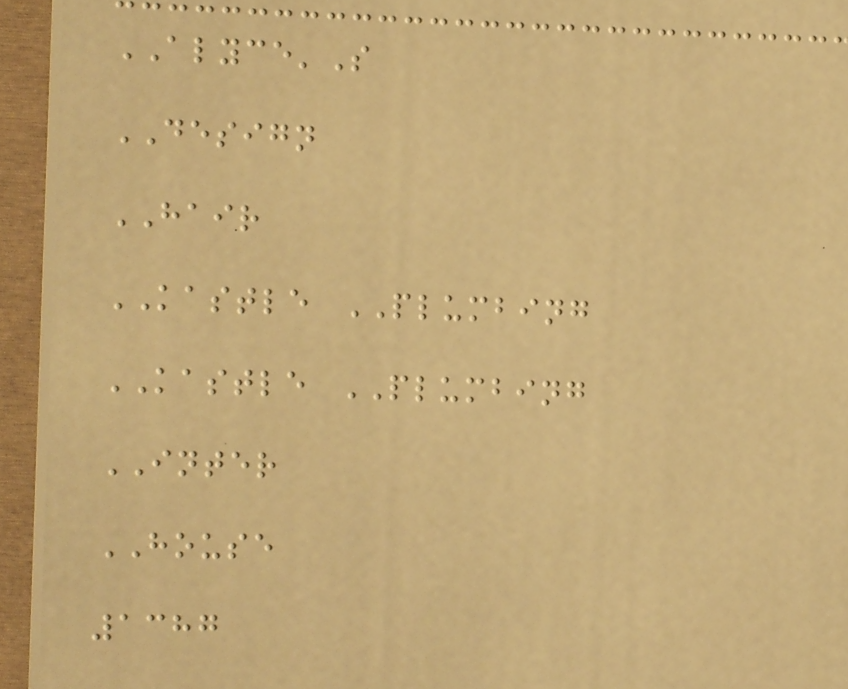ALYCE'S
DESIGN
HAIR
KASTLE PLUMBING
KASTLE PLUMBING
INTER
HOUSE
1387
